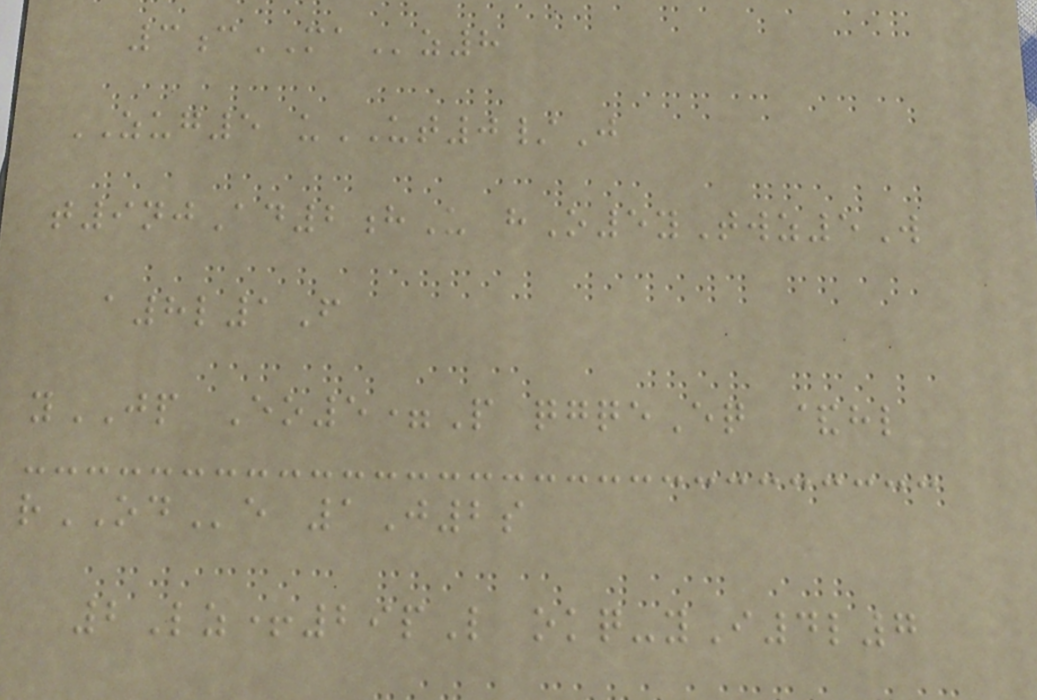3cMAz8
ZUG5 uUT0/J
t9njAd2hU hO5yTwz5W
a8l1F
yJP Eo5=P qgqeEq &hl
rODe 1J2s
2Lz+29pL okq-yI4l7
